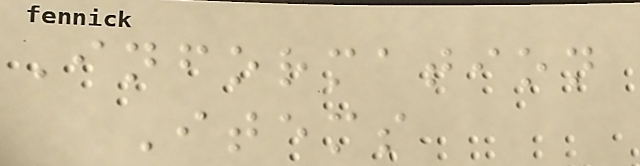Information
Items
